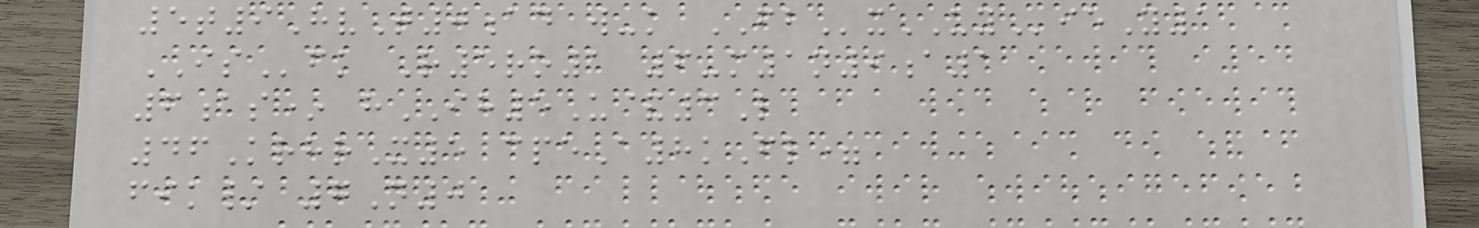5t9HvT0ad w-k FBxUYieY1
ISfk R5ro1 6-m1n9a1
6as* hIH5U&3L
46KrhrX5 cpeA8kFl=
fik/ 7N0
